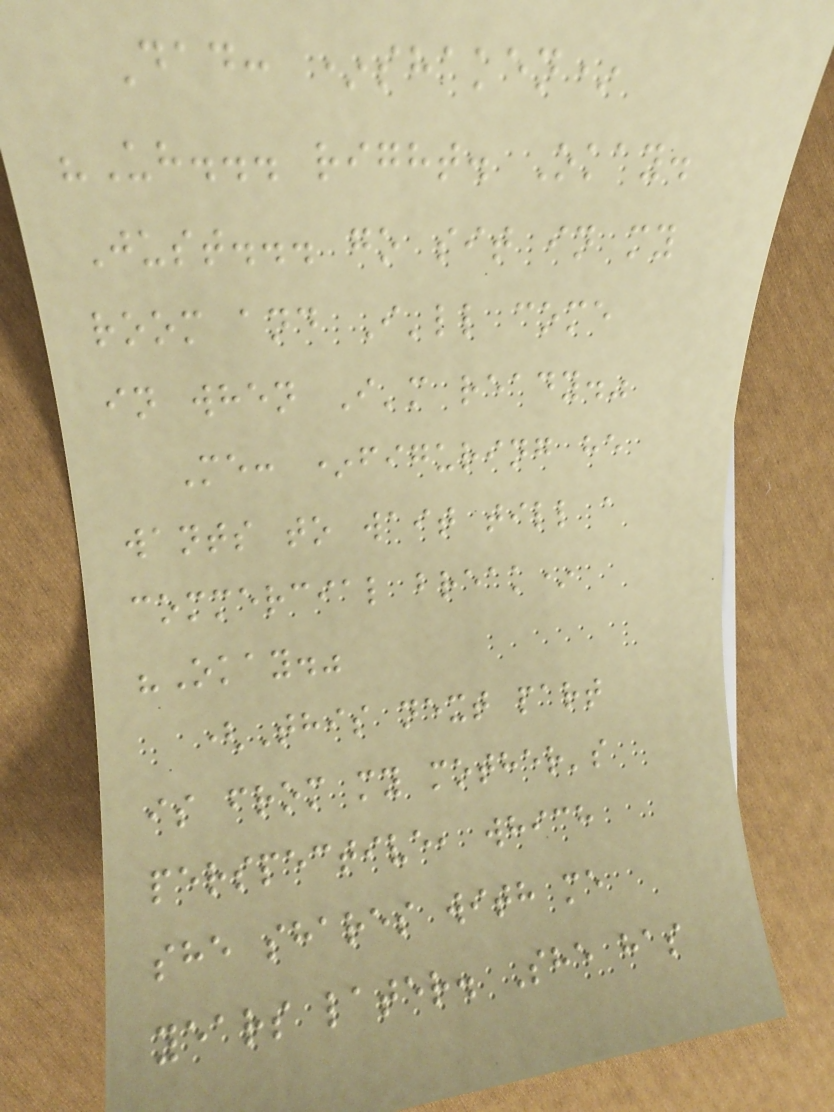Dad: *shaken*
"Uh... right. Okay.
Just... go sit in my
room and I'll come
in when I'm ready."
Me: *figuring he
wants to wait till a
commercial break*
"Okay."
(This next part
is from my mother's
perspective, which
she shares with me
years later. She has
